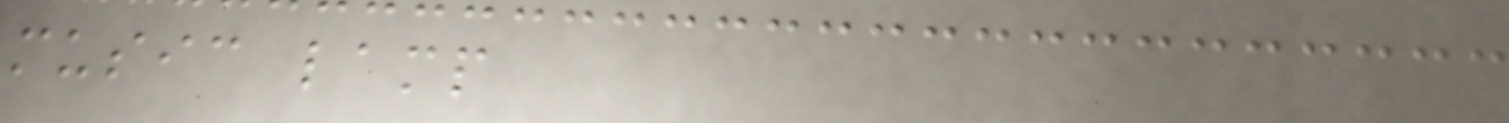music lamp
